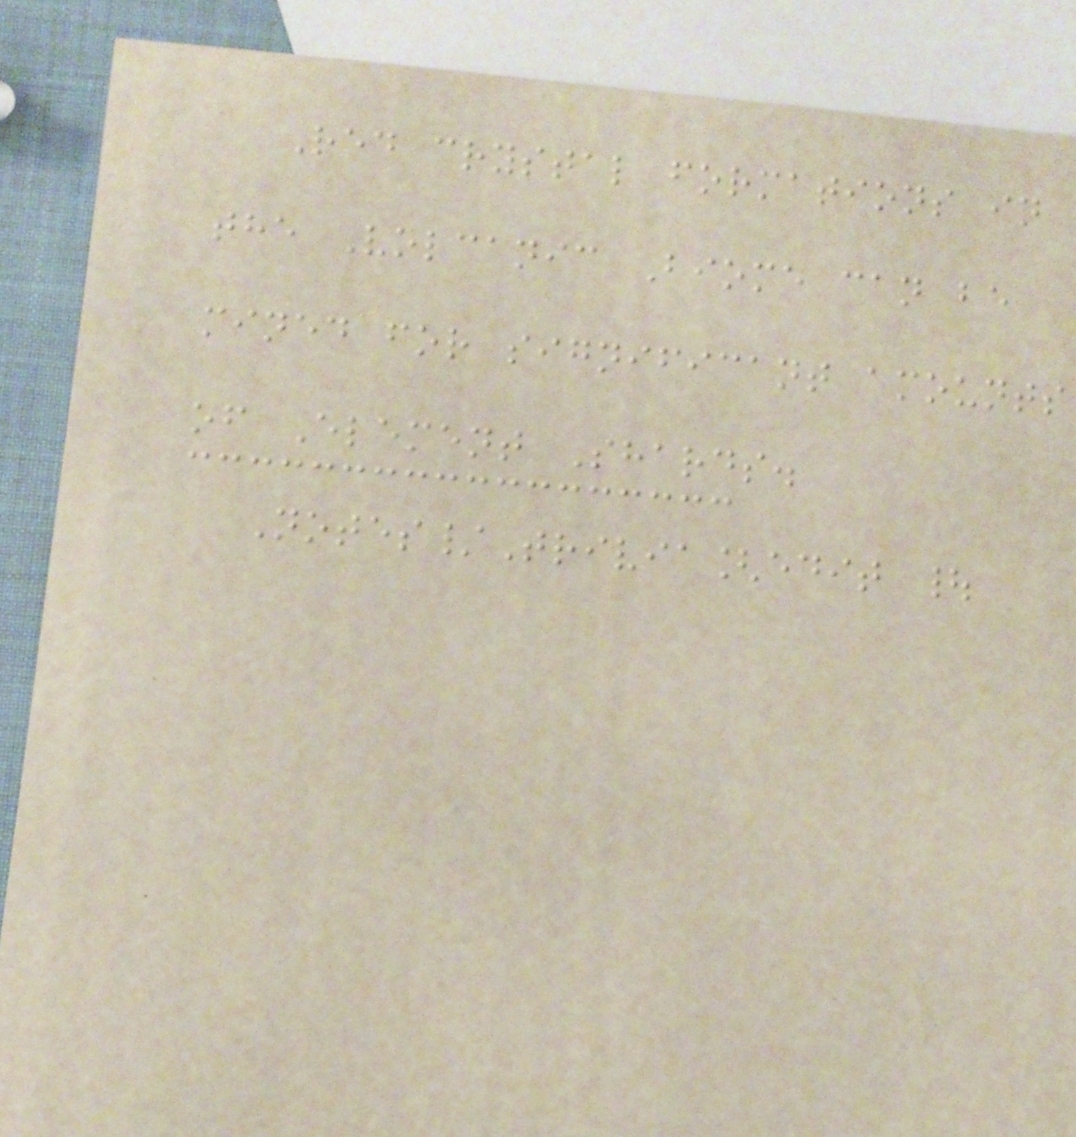Red crystal formations in
the Volcanic Biome can be
mined for significant amounts
of Element Shards.
Notes/Trivia[edit |
